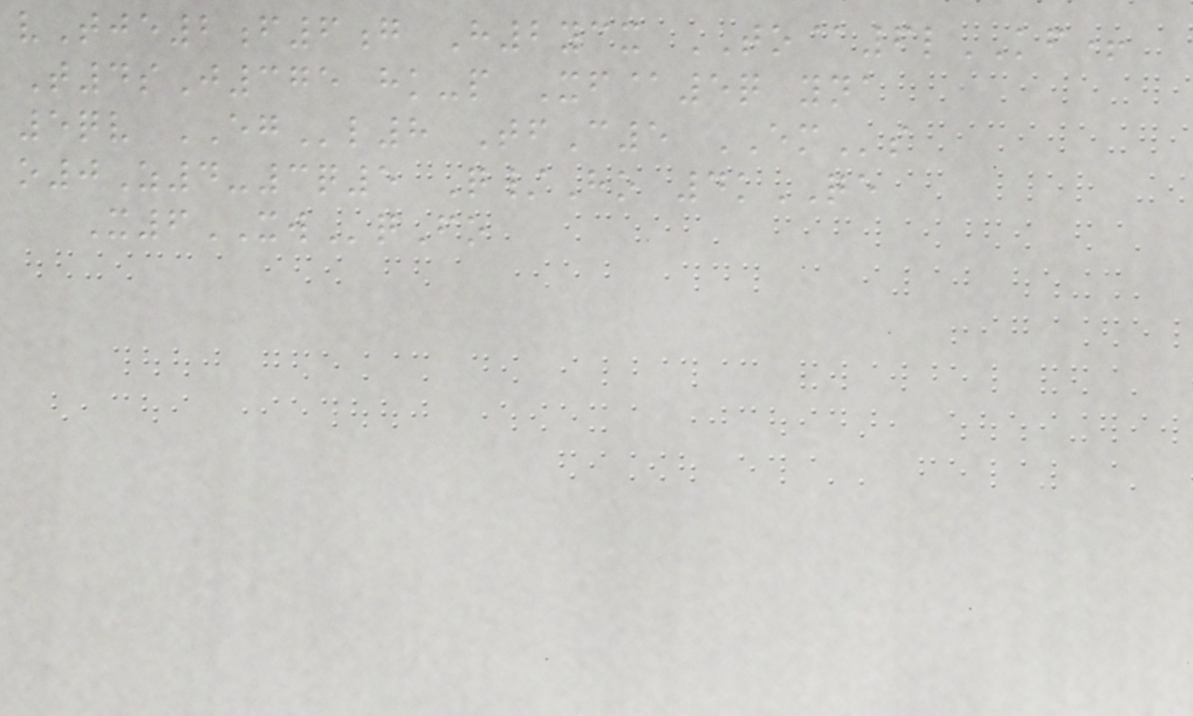vTje2f6g H2ycx TO@6lKF+
T4sJ375 hk-p Xf@5q yna
5qv EGl8 TfC5 EMs
o0Z4-3q5 Q/Ho 4kQE
X6XWqFo
